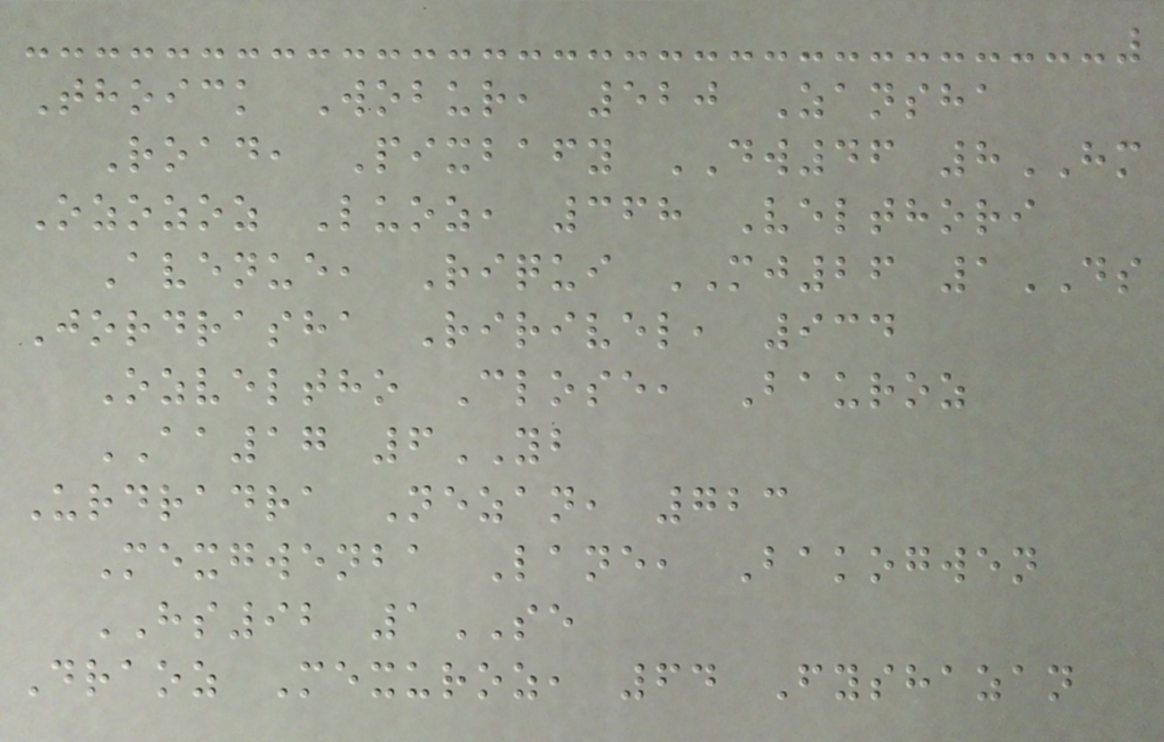Thoick Wobur, 520 Zansha
Road, Pixbafy DW46 8HM
Ozozoz Luoz, 368 Velthori
Avenue, Riqui MJ26 1DS
Jordrasha Ririvel, 934
Ozveltho Close, Bauroz
AA17 6YB
Urdradra Nezan, 723
Mexgwenba Lane, Bakogwen
HS92 1SE
Draoz Mexuroz, 64 Fyshazan
